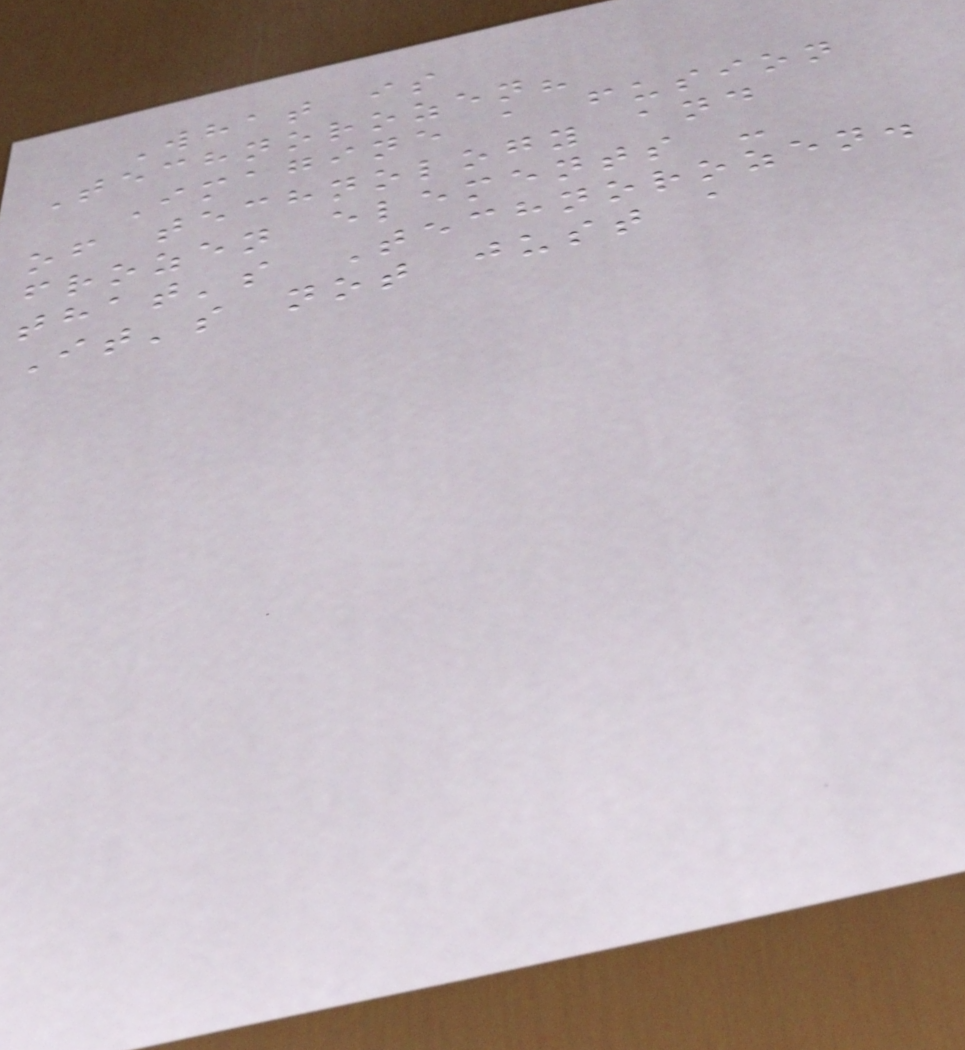What is
Technorozen?
Imagine a fusion
of technology and
frozen elements -
that's Technorozen.
It's not just a
